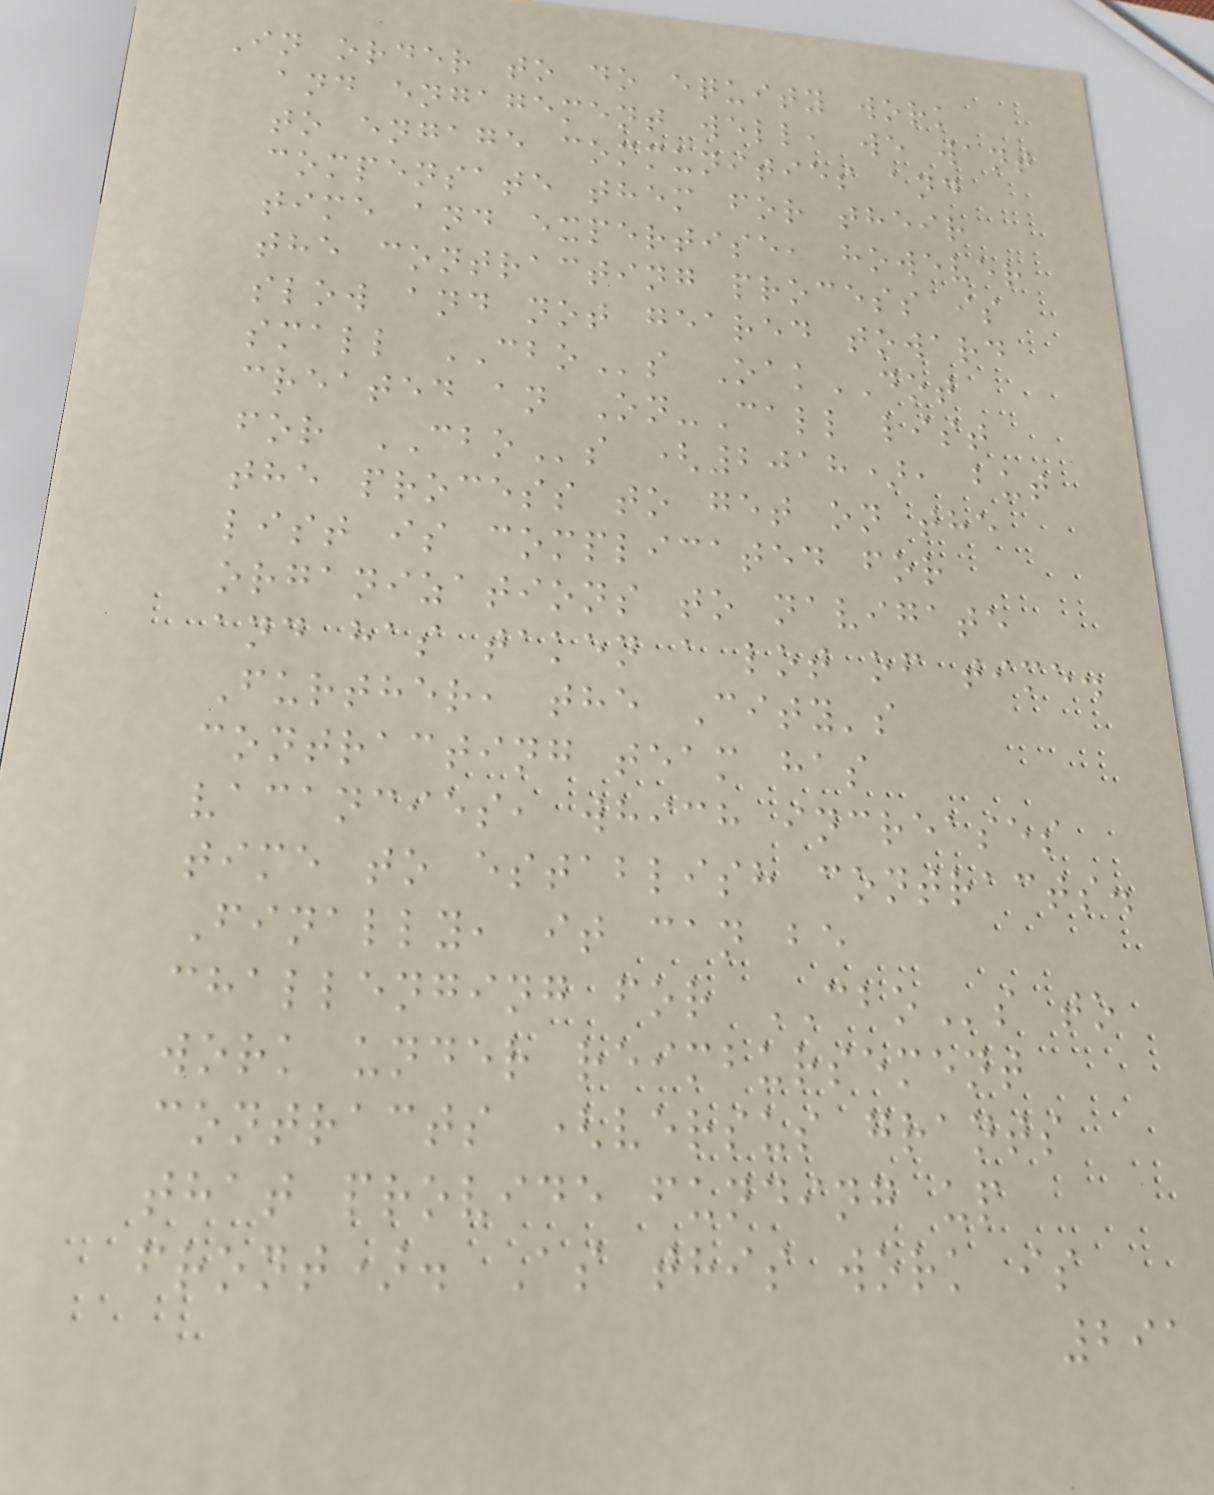In order to do equity work
and engagement well, we want
to engage communities and
compensate them for their
time and expertise, however
the contracting process is
slow and not geared toward
small CBOs OakDOT
created an On-Call list
for CBOs (2018), but
the process to get on the
list is complicated for
organizations to navigate
and has taken a lot of time.
Further, the City's
contracting team has
vacancies, which increases
time to establish contracts.
Finally, it can be
challenging for CBOs to
work under reimbursement
contracts (versus grants
that provide funding up
front). As this work is
291
